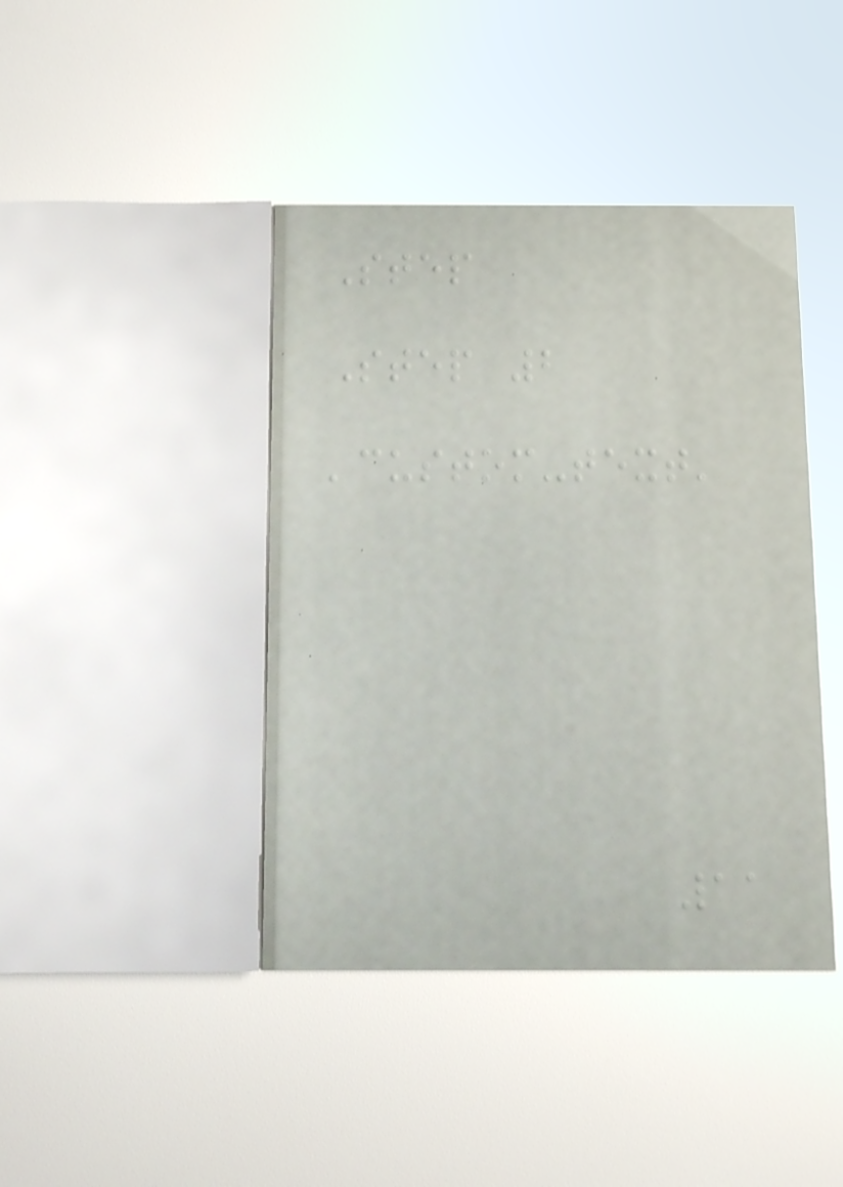Step
Step 2
'custom-text'
11
